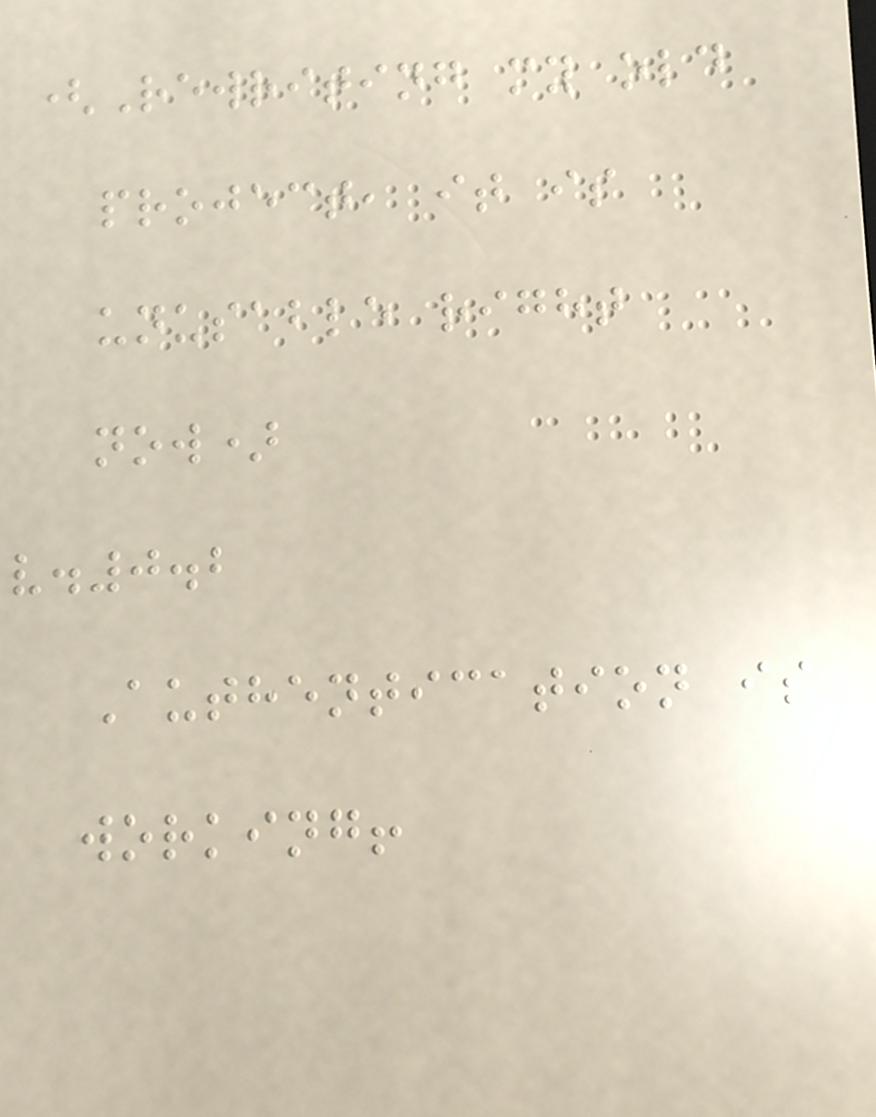(Rewriting my old
project, it is
unusable right
now)
v.0.2
Authentication is
working!
